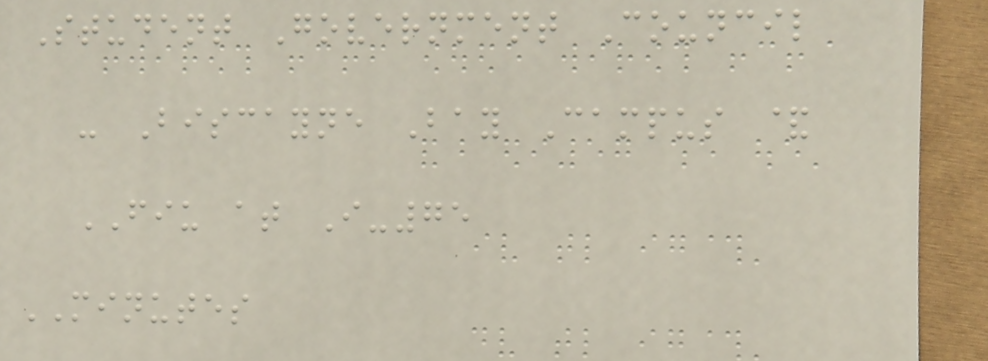Student Government Council
- Biscayne Bay Campus &
FIU at I-75
MINUTES
